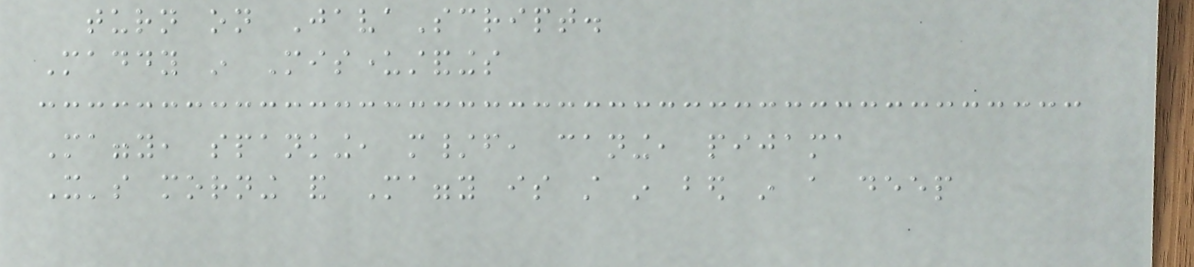turn on JavaScript.
Maddy in Misunderstandings
Maggy, spanking, m/f, caning, pijama
It's morning and Maggy is still in bed in a deep
